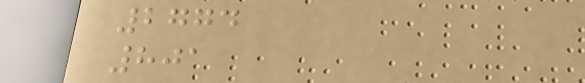2774
801
